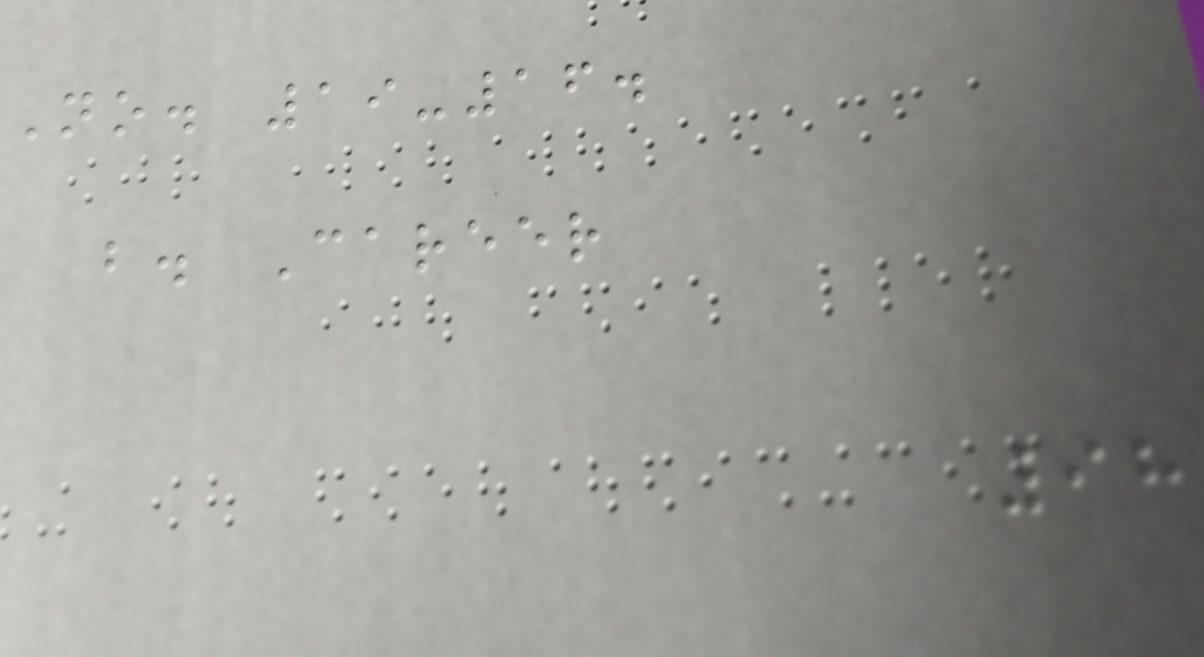No. 19-16.
b. Career
98
